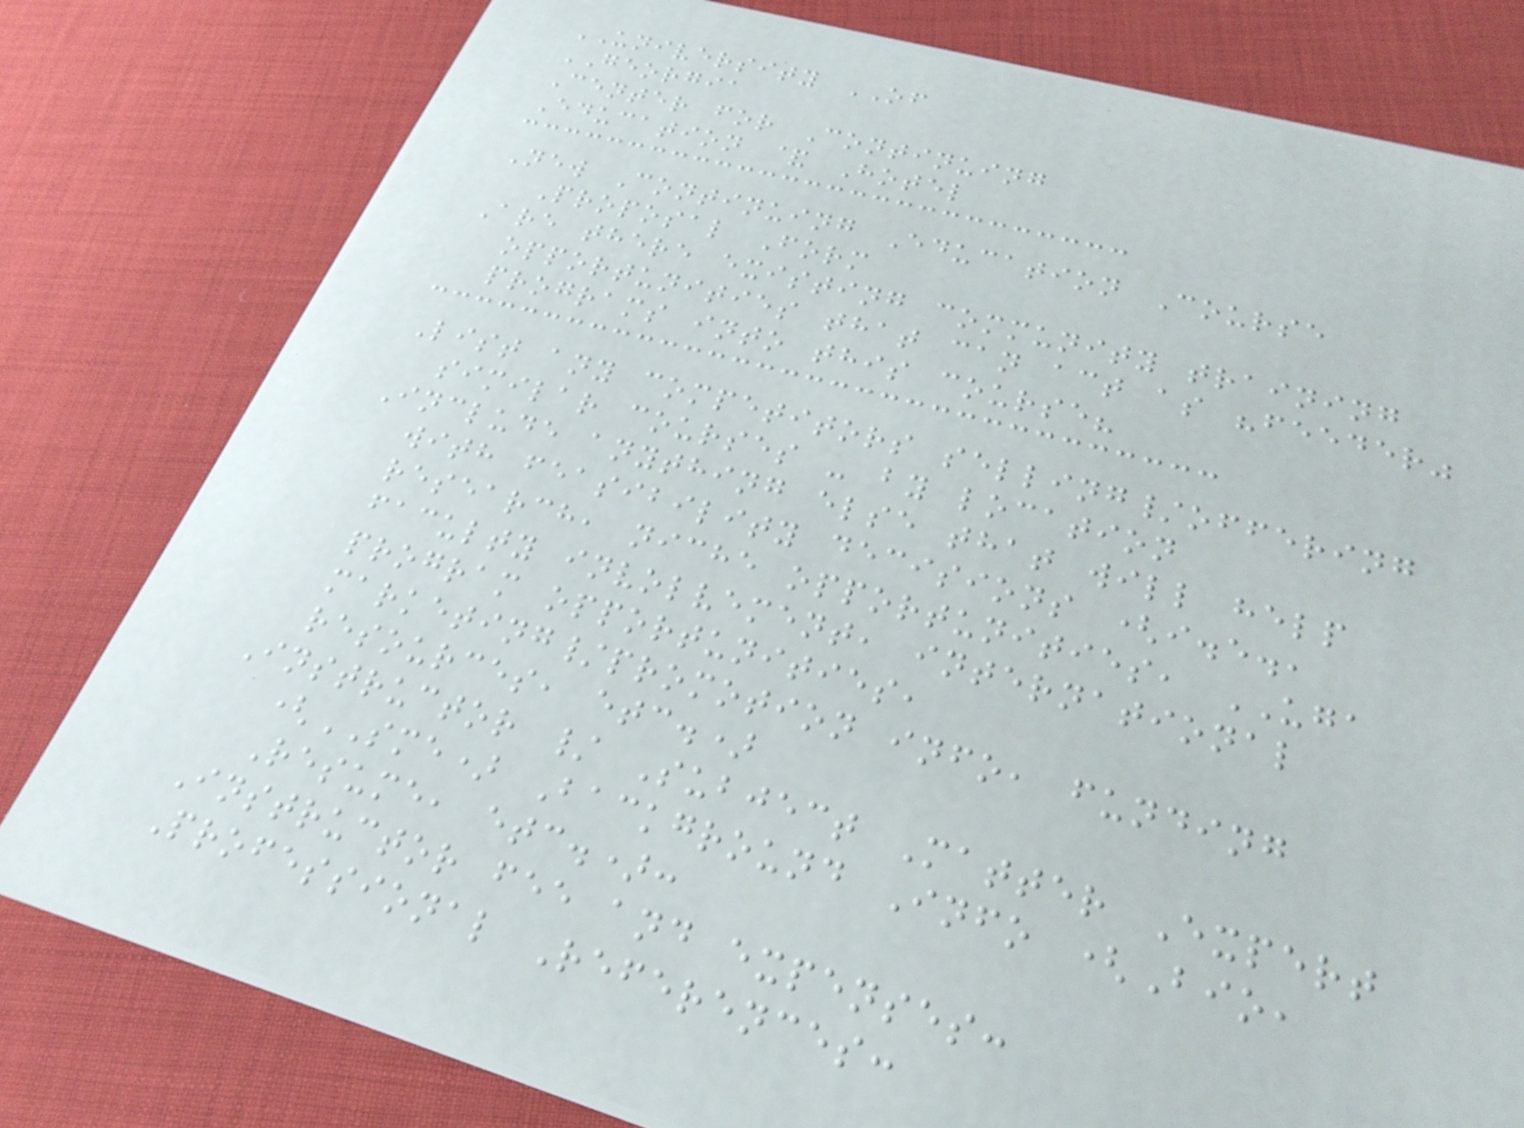UNIVERSITY OF
GEORGIA
Center for Continuing
Education & Hotel
New Continuing Education Course
Proposal Form
Are there existing community training
opportunities that can act as "feeder"
programs into this course?
List any competitors selling/offering
similar courses - by location
Include anything else that will help
with feasibility decisions (i.e.,
research, niche opportunities, UGA
faculty involvement, international
program opportunities,
marketing/promotion info, funding
resources, etc.)
Instructor / Subject Matter Expert
(SME) Background Info (Bio,
Resume, etc.):
Instructor fee and expenses:
Professional References:
